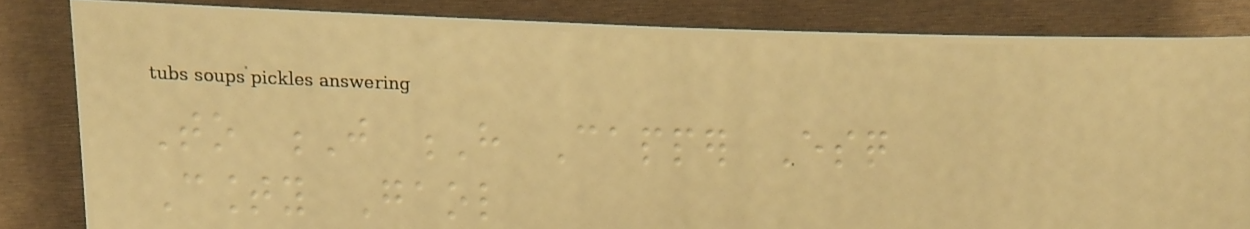To J H Capper Esq
County Gaol
